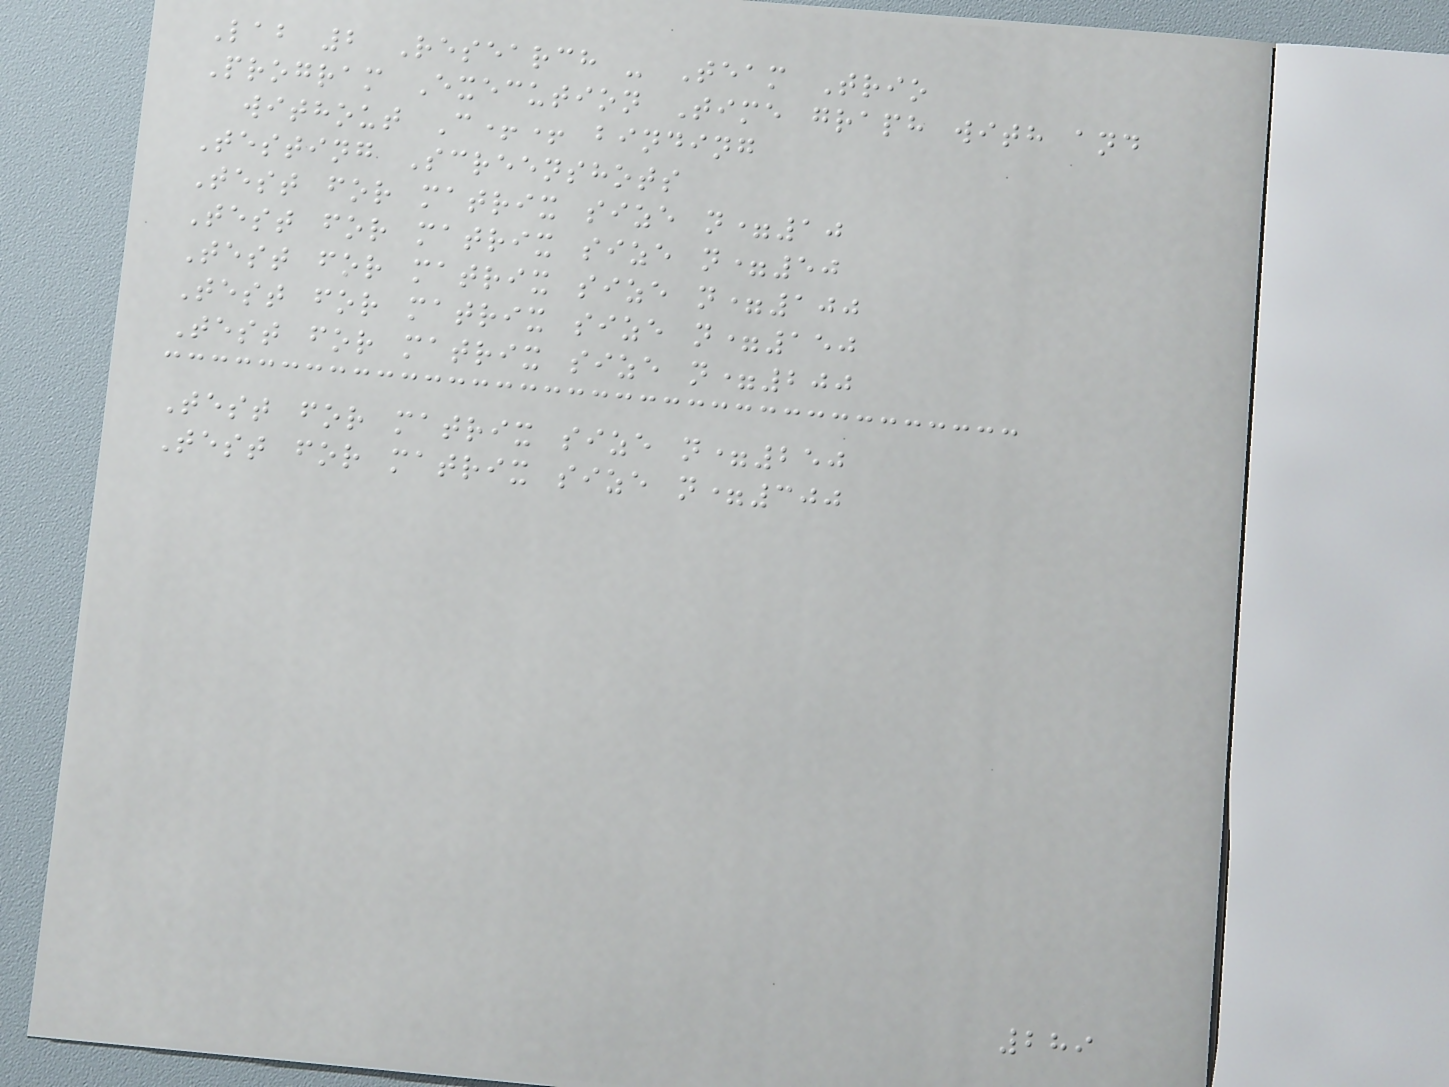Lab 2 Research - Team Trio
Program Execution Time graph with and
without C++ binding
Testing Screenshots
Test for matrix size n=10
Test for matrix size n=50
Test for matrix size n=100
Test for matrix size n=150
Test for matrix size n=200
Test for matrix size n=250
Test for matrix size n=300
289
